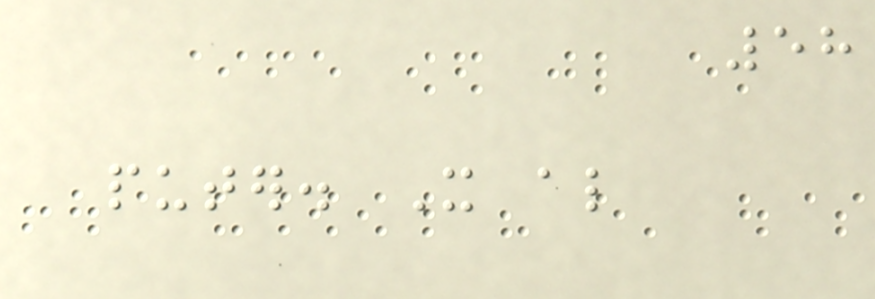58
puter. It also
